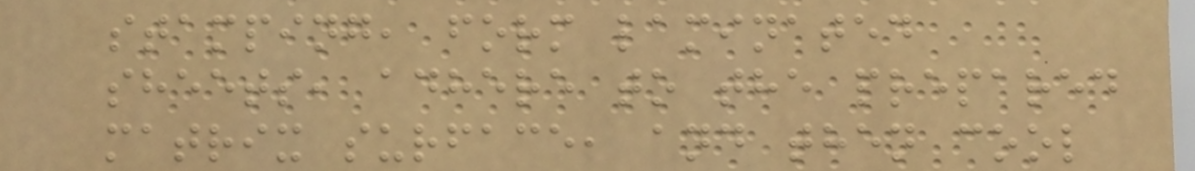stamping, form laminated
sheets, adhere to the prepared
matrix surface, and then cool
